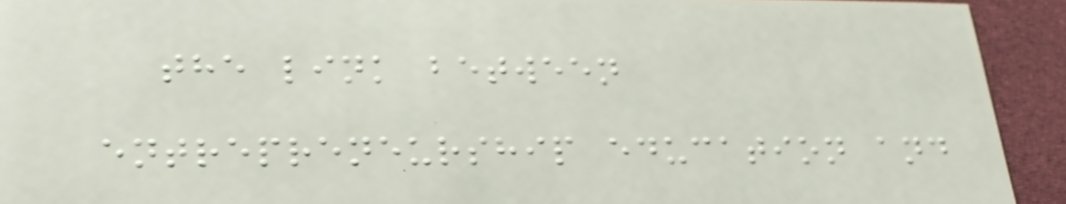the link between
entrepreneurship education and
